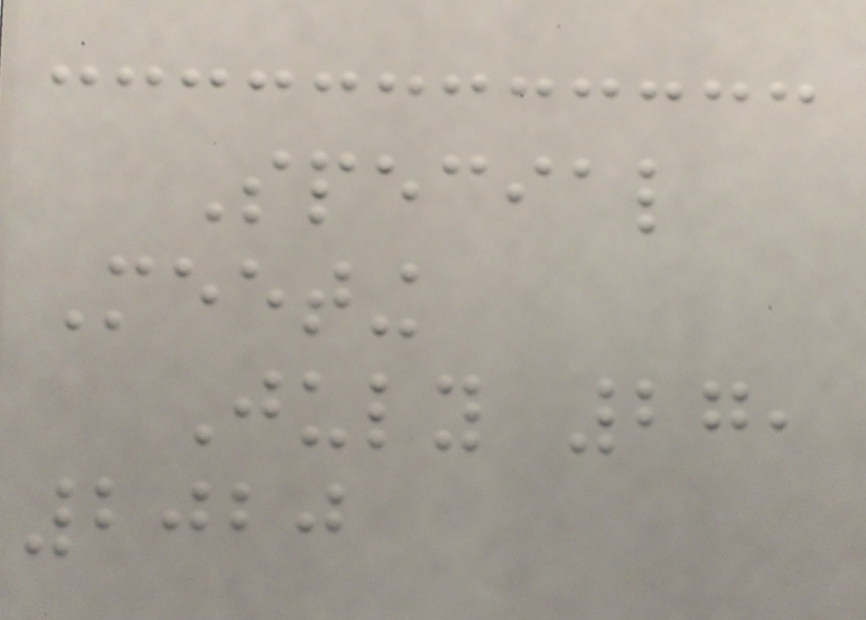Special
Meeting
July 27,
2020
